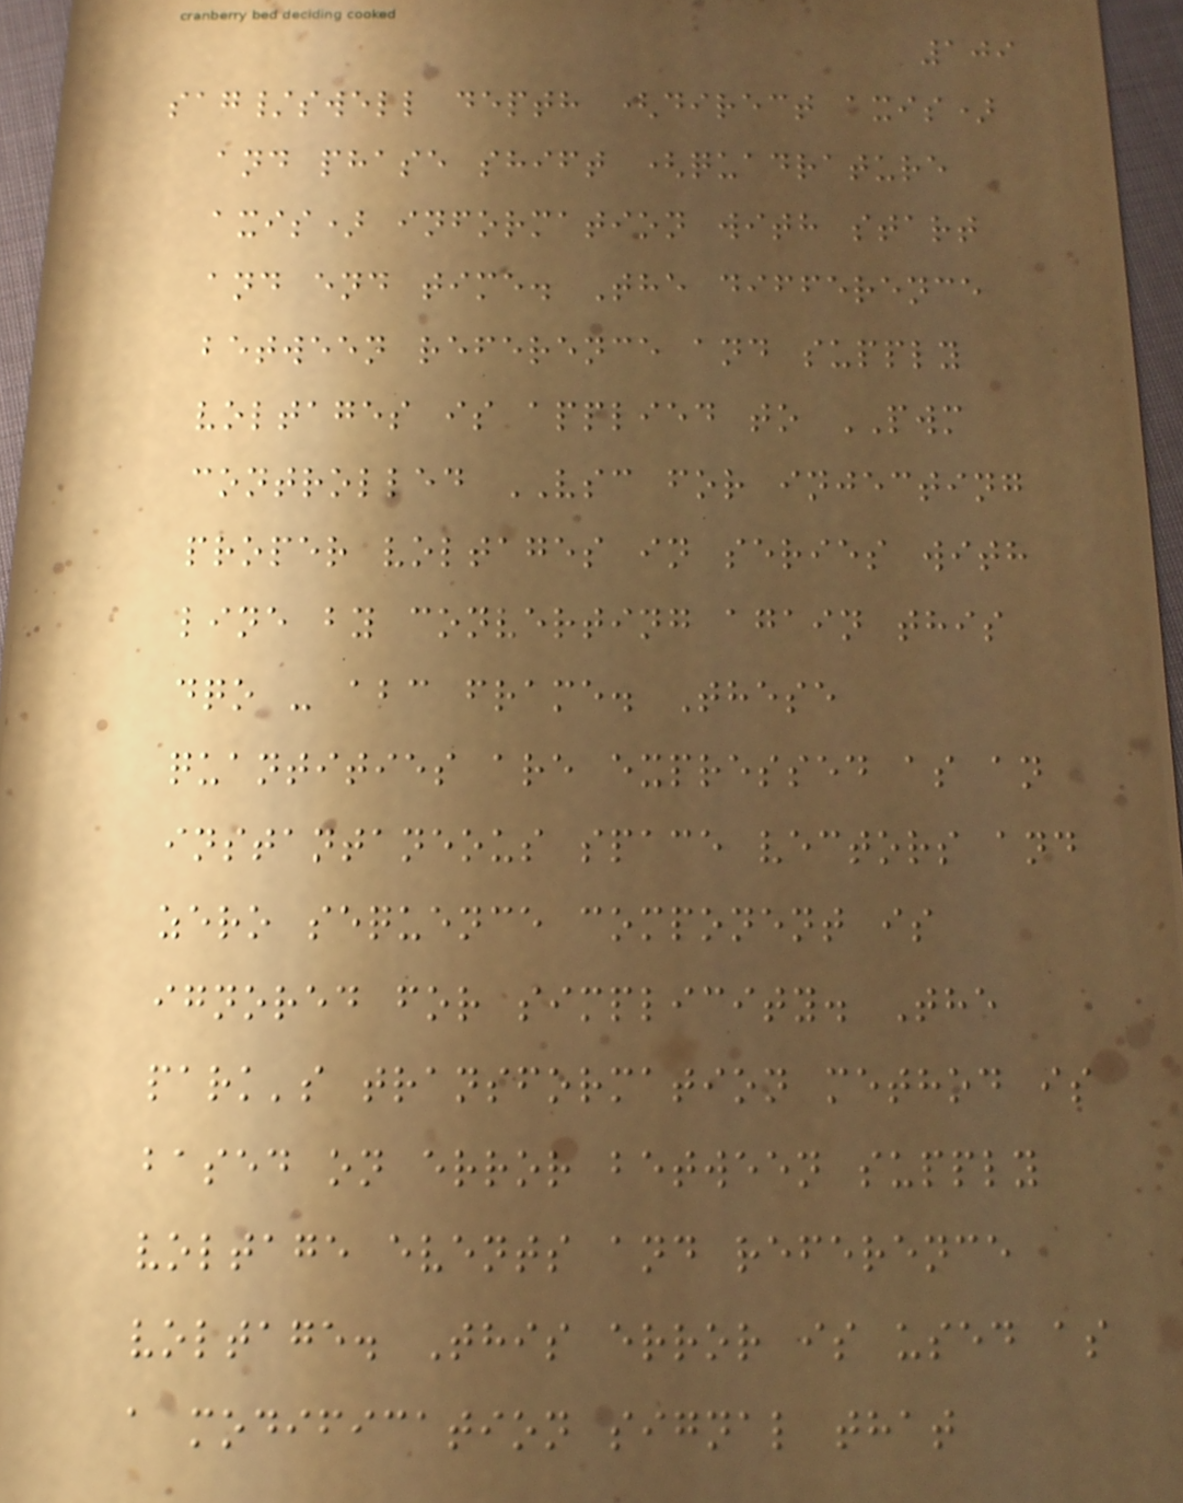109
sag/swell depth (direct axis)
and phase shift (quadrature
axis) information with start
and end time. The difference
between reference and supply
voltages is applied to PWM
controlled VSC for injecting
proper voltages in series with
line by converting again this
dqo - abc frame. These
quantities are expressed as an
instantaneous space vectors and
zero sequence component is
ignored for simplicity. The
park's transformation method is
based on error between supply
voltage events and reference
voltage. This error is used as
a modification signal that
